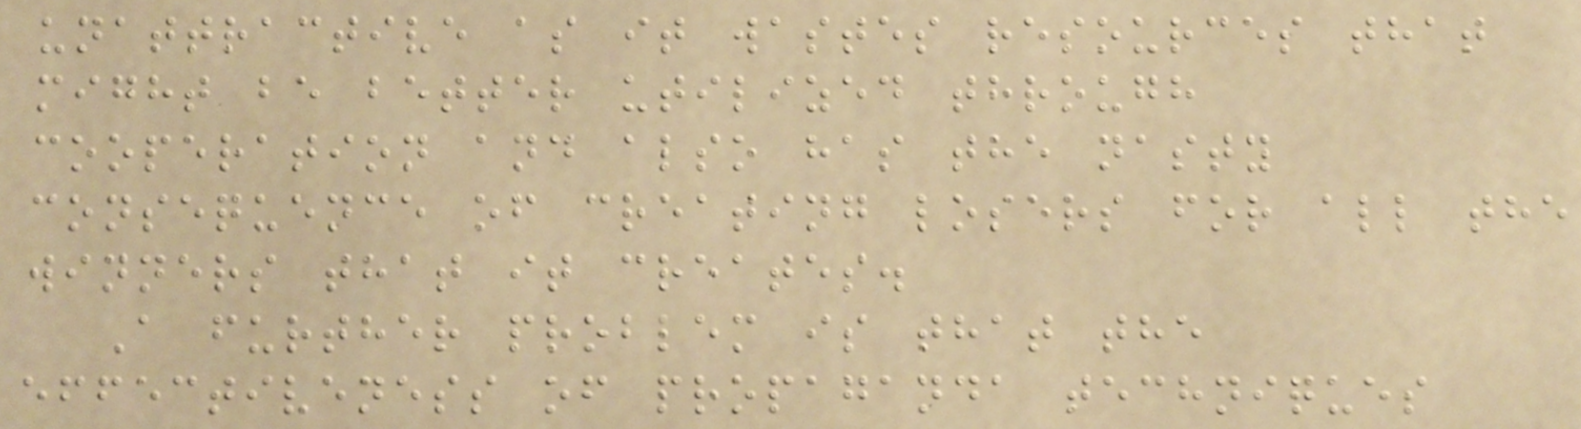unattractive as it wastes resources that
might be better utilized through
cooperation and also has the nasty
consequence of creating losers for all the
winners that it creates.
A further problem is that the
effectiveness of propaganda techniques
